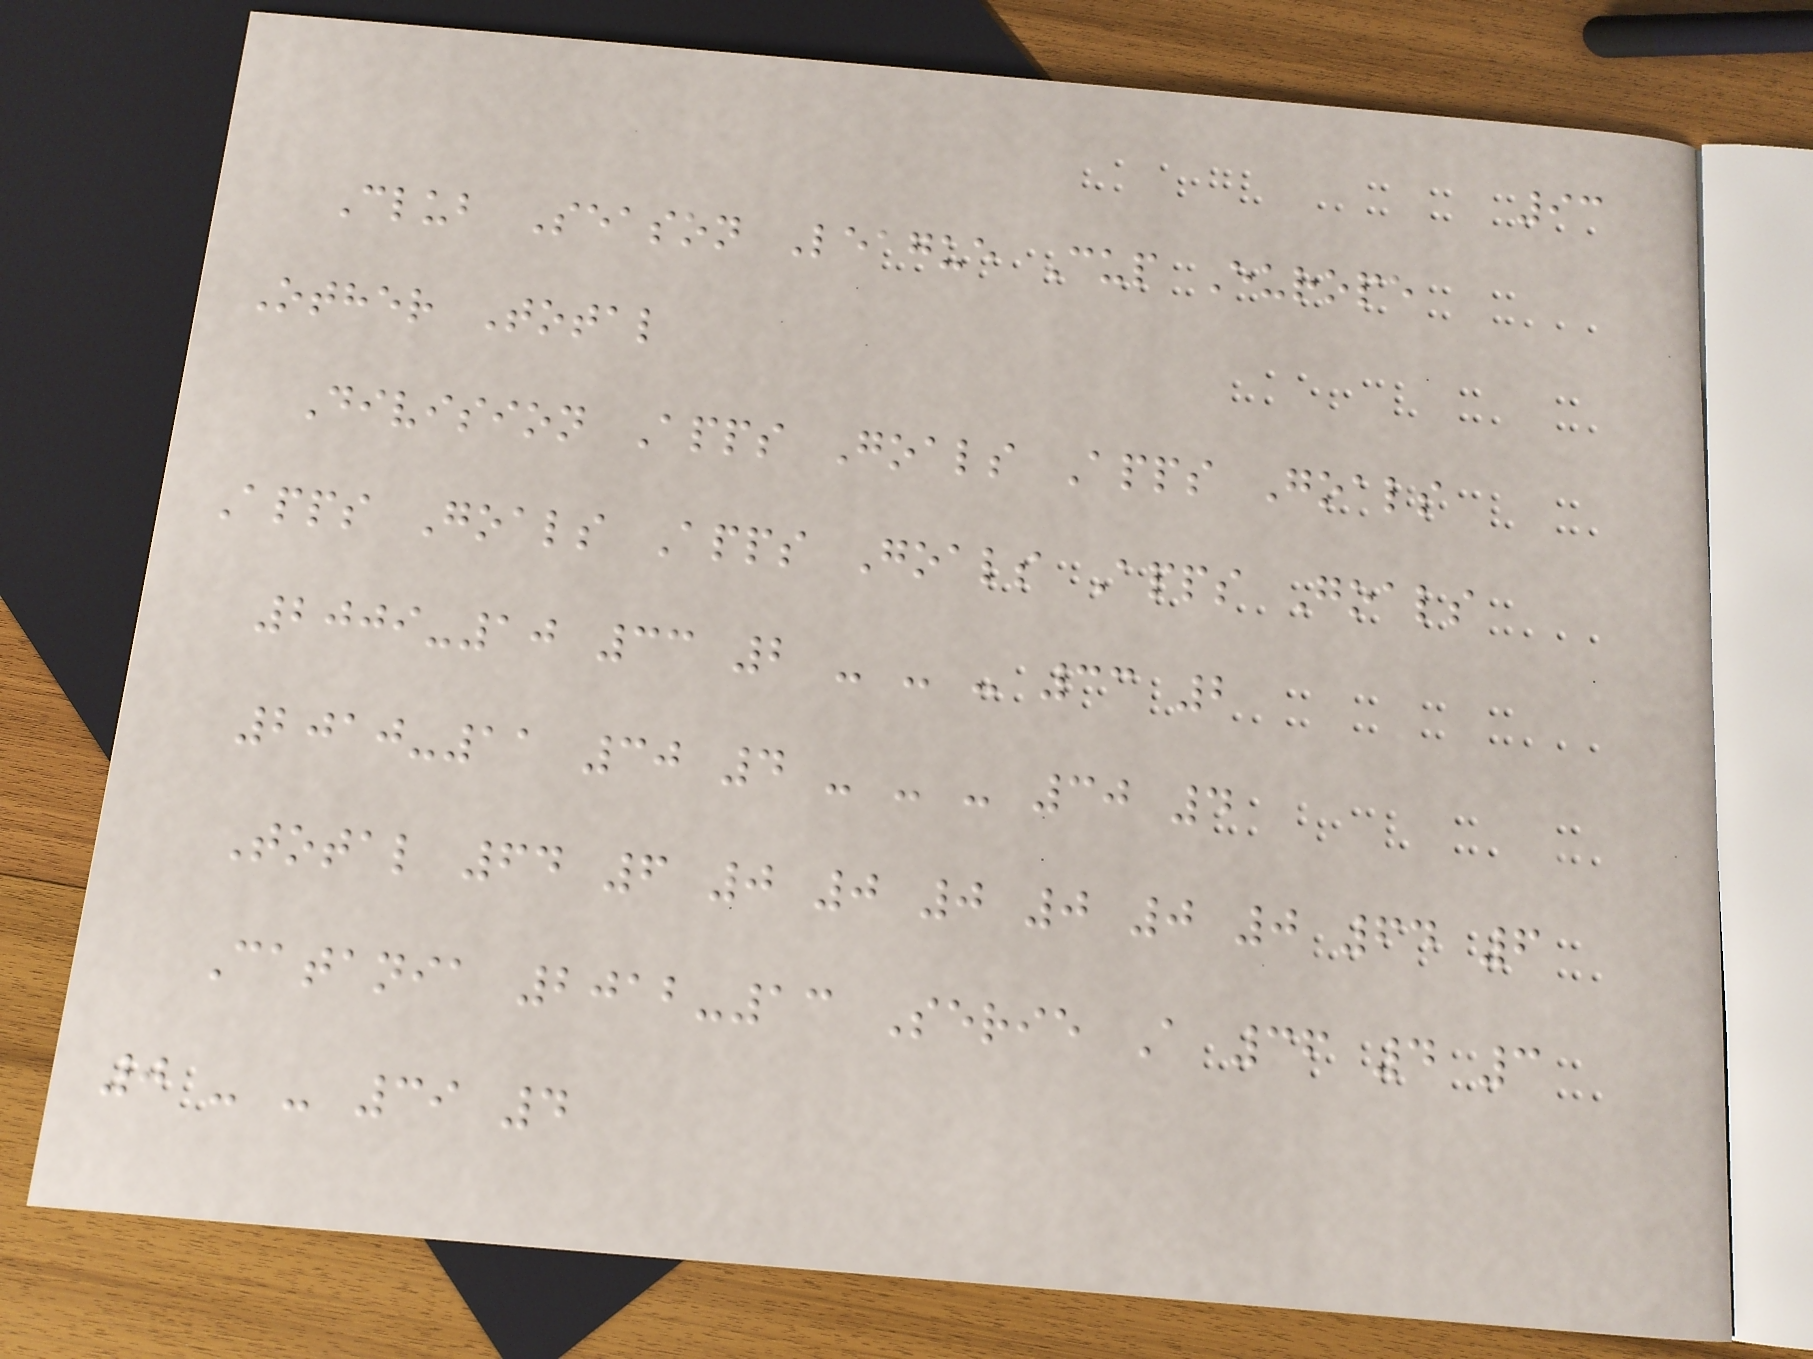93
Club Season League Cup Europe
Other Total
Division Apps Goals Apps Goals
Apps Goals Apps Goals Apps Goals
2009-10 33 2 - - - 33 2
2010-11 30 4 - - - 30 4
Total 64 6 0 0 0 0 0 0 64 6
Catania 2012-13 Serie A 36 4 3
0 - - 39 4
